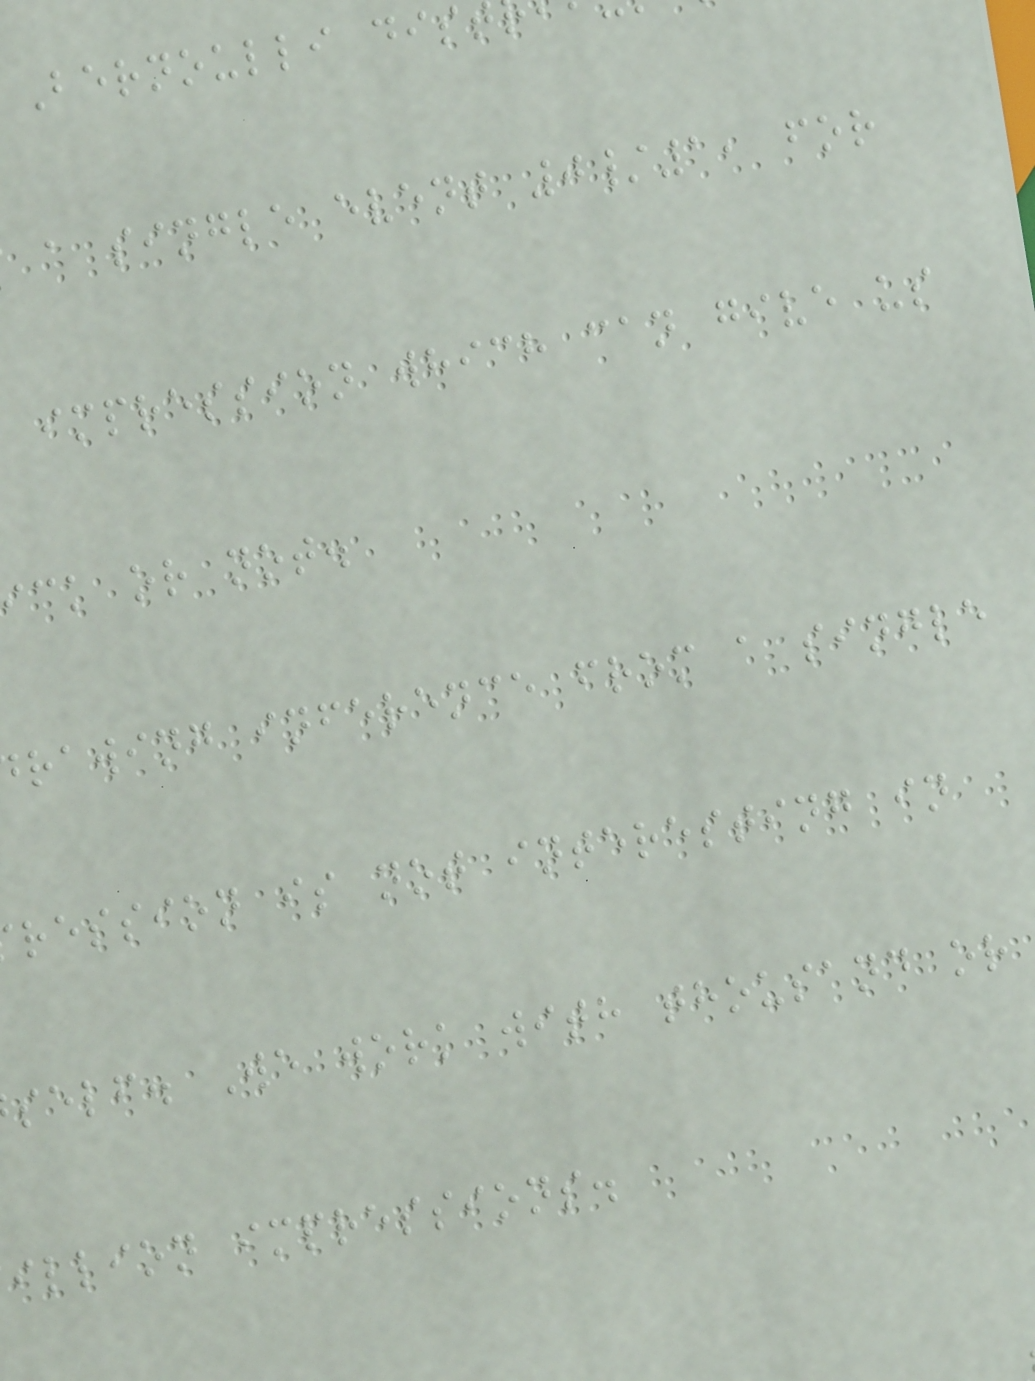Bernoulli dis
a single event 0/1, for
impression which can give us
ck or not.
rawing inference from a single
ression is not interesting in
self. We work with thousand or
illion impressions.
